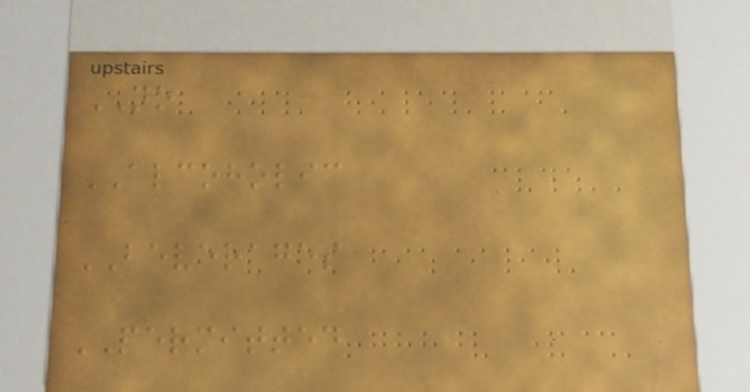NO
ALCOHOLIC
BEVERAGES
PERMITTED
